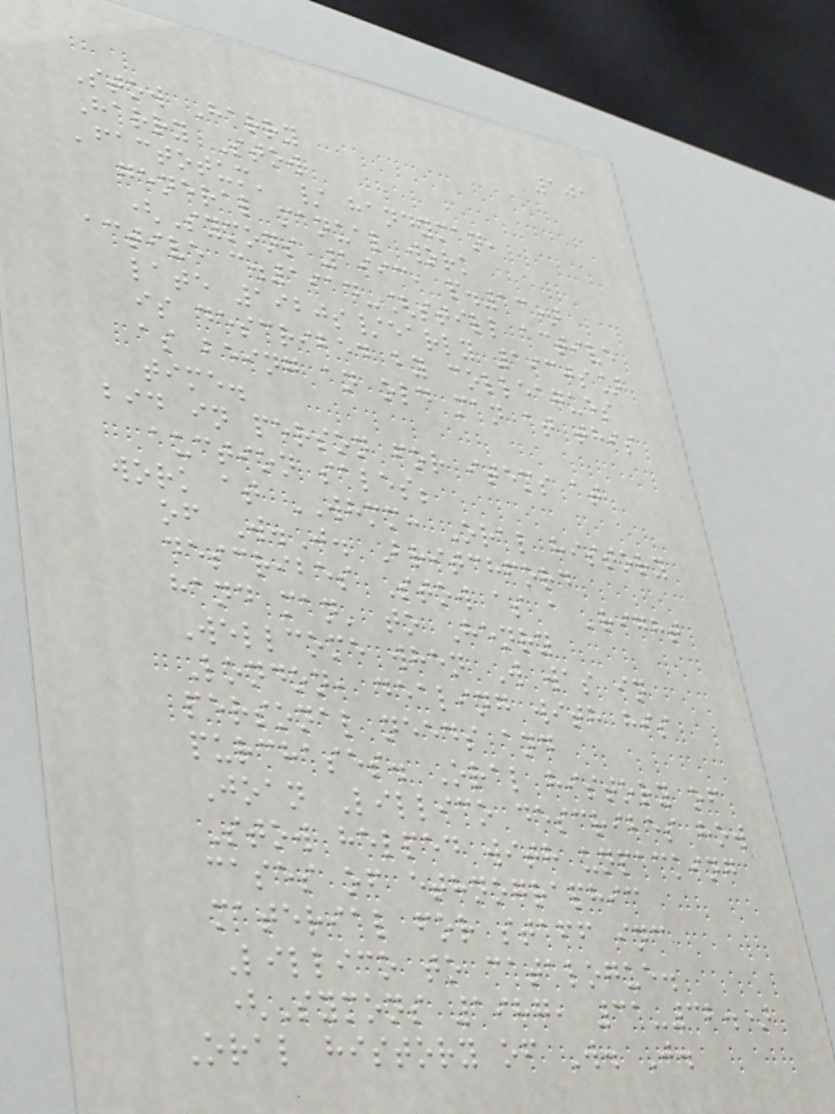101
Stow Harry
Harry Stow
'factotum' / handyman,
general manual work
(Symons 1993, p.13)
active c.1914-[still active
late 1920s/early 1930s]
is described by colleagues
as being an old man at this
time.
bid in person for items at
auction sales;
work at WHMM: Oral history
of W.J. Britchford
describes Stow as a 'right
hand man' to Henry
Wellcome when W was in
London, dealing with his
personal needs and
purchases. Oral history of
Joan Lillico describes how
Stow helped with unpacking
cases of ethnographic
material for staff inc
Lillico to catalogue.
(Symons 1987, 31-32.)
Oral history of W. J.
